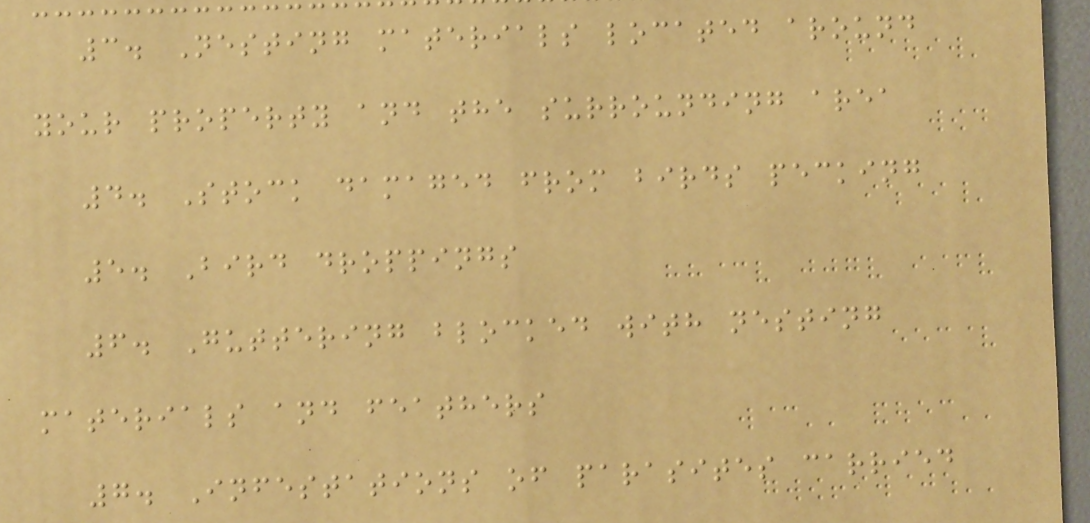3. Nesting materials located around
your property and the surrounding area
4. Stock damaged from birds pecking
5. Bird droppings
6. Guttering blocked with nesting
materials and feathers
7. Infestations of parasites carried
